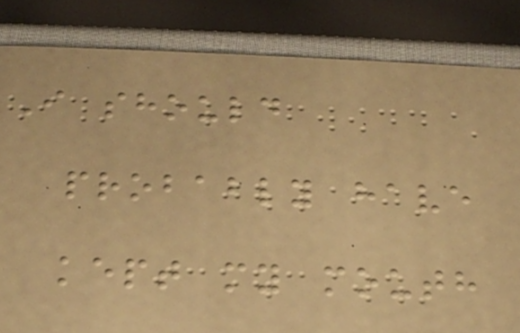I should
probably have
kept my mouth
